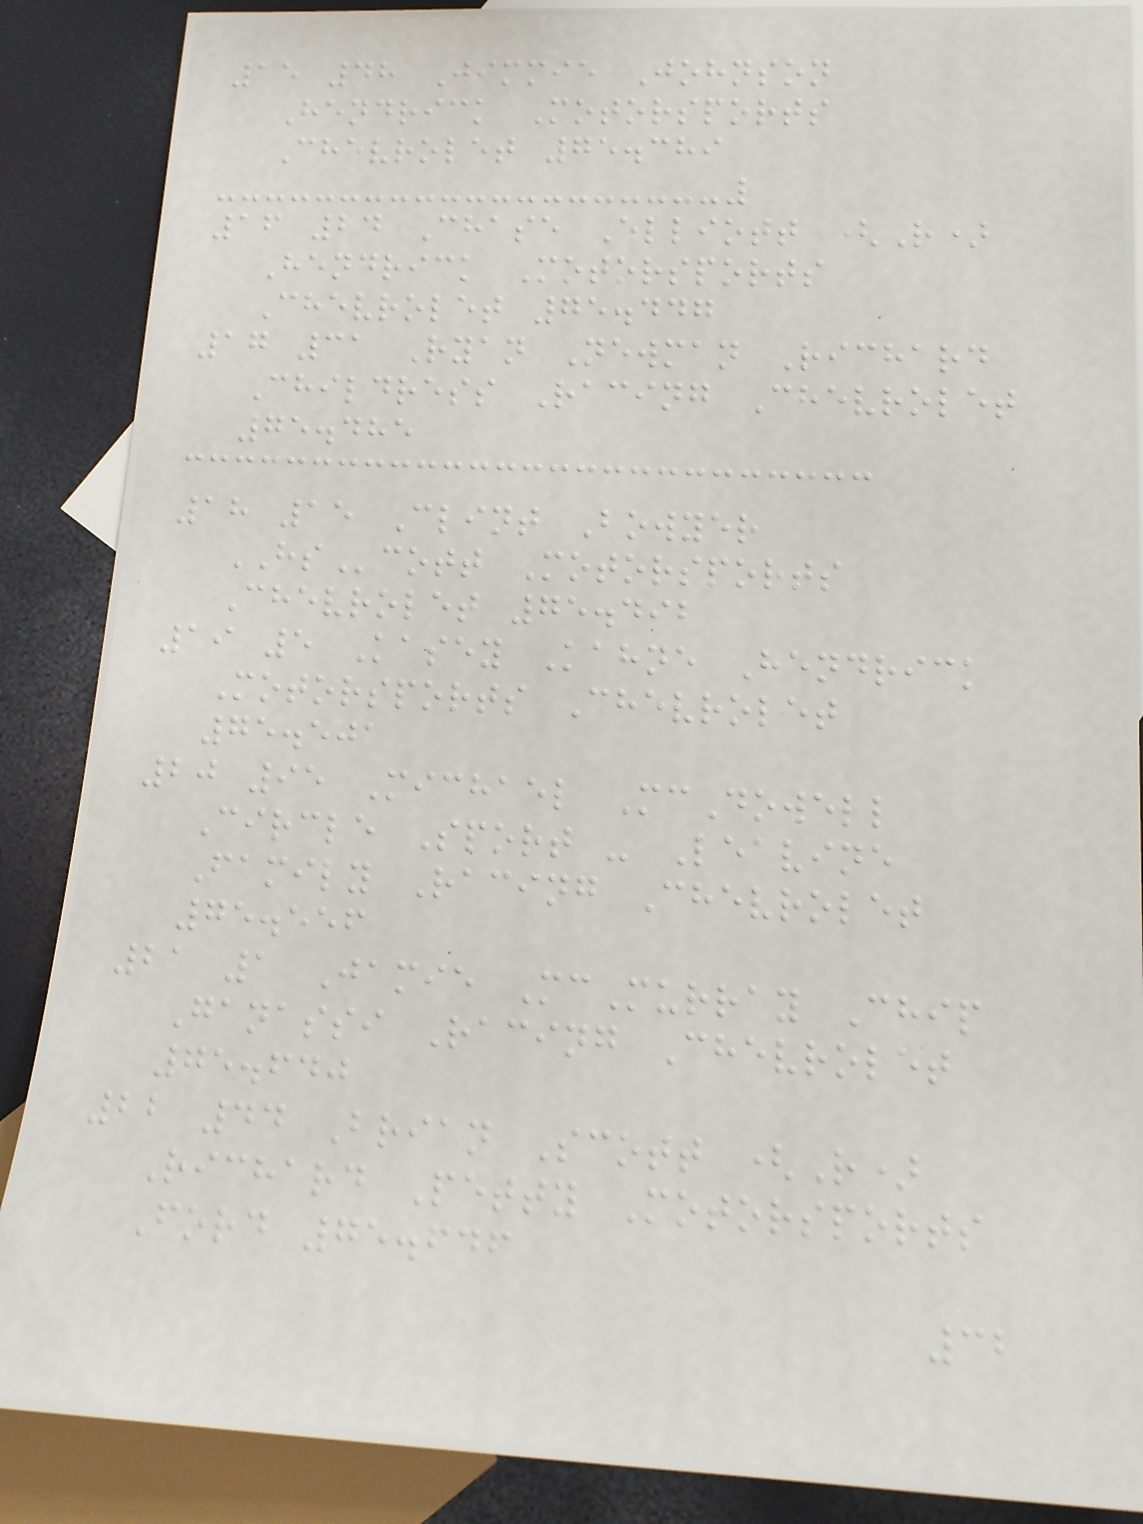15 48 Jimmie Johnson
Hendrick Motorsports
Chevrolet 75.389
16 24 Chase Elliott (R)
Hendrick Motorsports
Chevrolet 75.447
17 31 Ryan Newman Richard
Childress Racing Chevrolet
75.485
18 15 Clint Bowyer
HScott Motorsports
Chevrolet 75.492
19 5 Kasey Kahne Hendrick
Motorsports Chevrolet
75.501
20 95 Michael McDowell
Circle Sport - Leavine
Family Racing Chevrolet
75.556
21 1 Jamie McMurray Chip
Ganassi Racing Chevrolet
75.640
22 44 Brian Scott (R)
Richard Petty Motorsports
Ford 75.646
32
